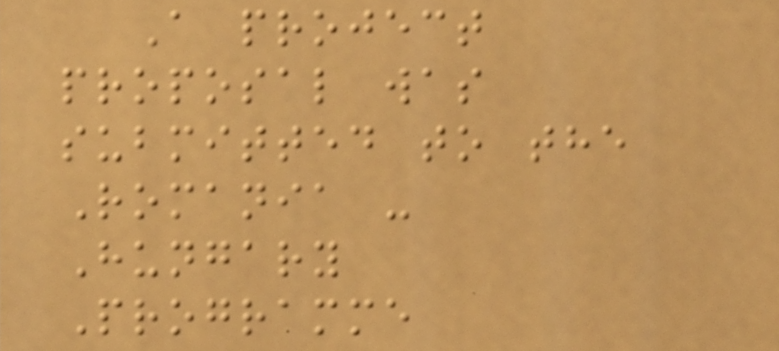A project
proposal was
submitted to the
Romania -
Hungary
Programme
